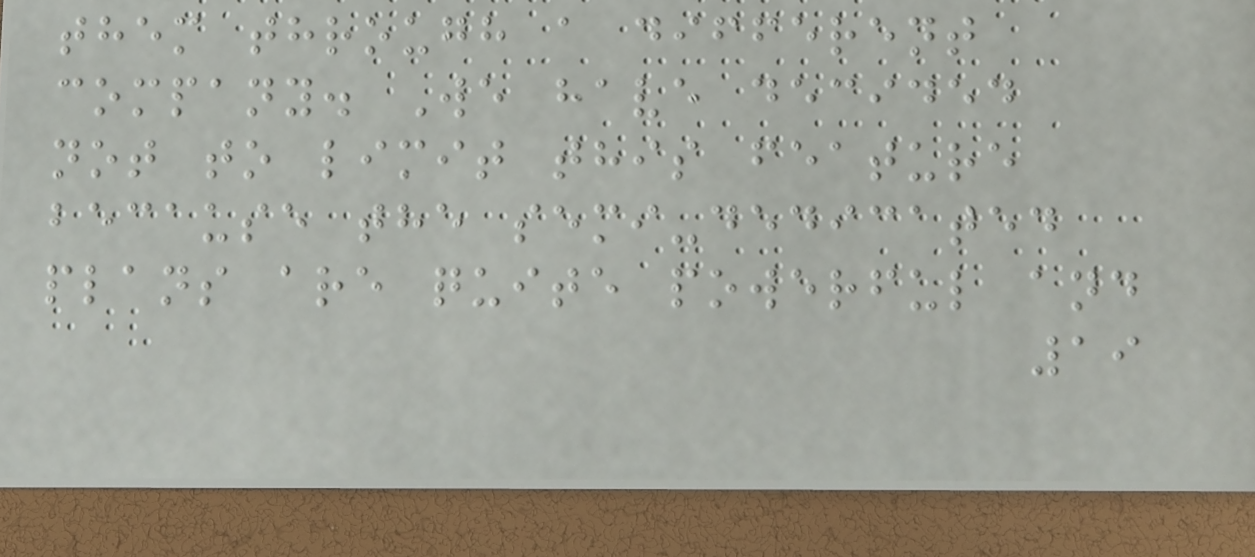them through a different
company. We have decided
not to limit this feature
because the semi-dedicated
plans are quite powerful and
19
